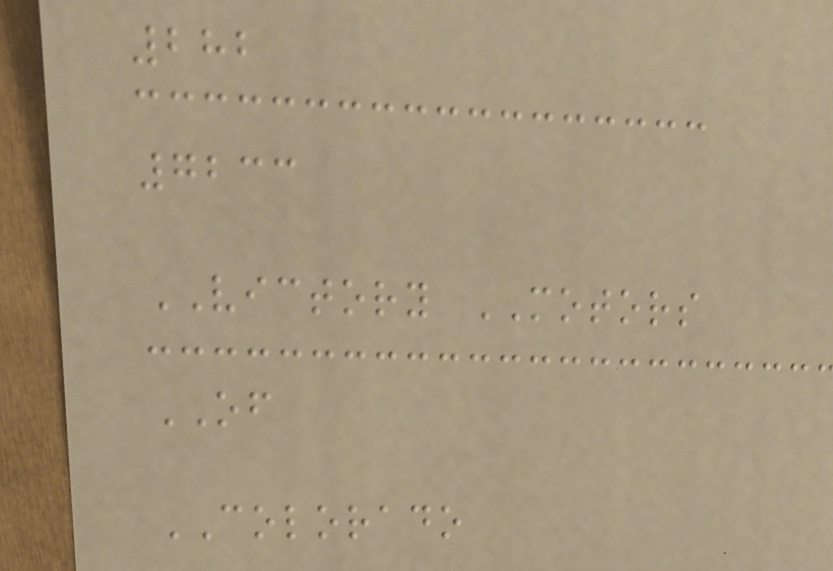282
7233
VICTORY MOTORS
OF
COLORADO
